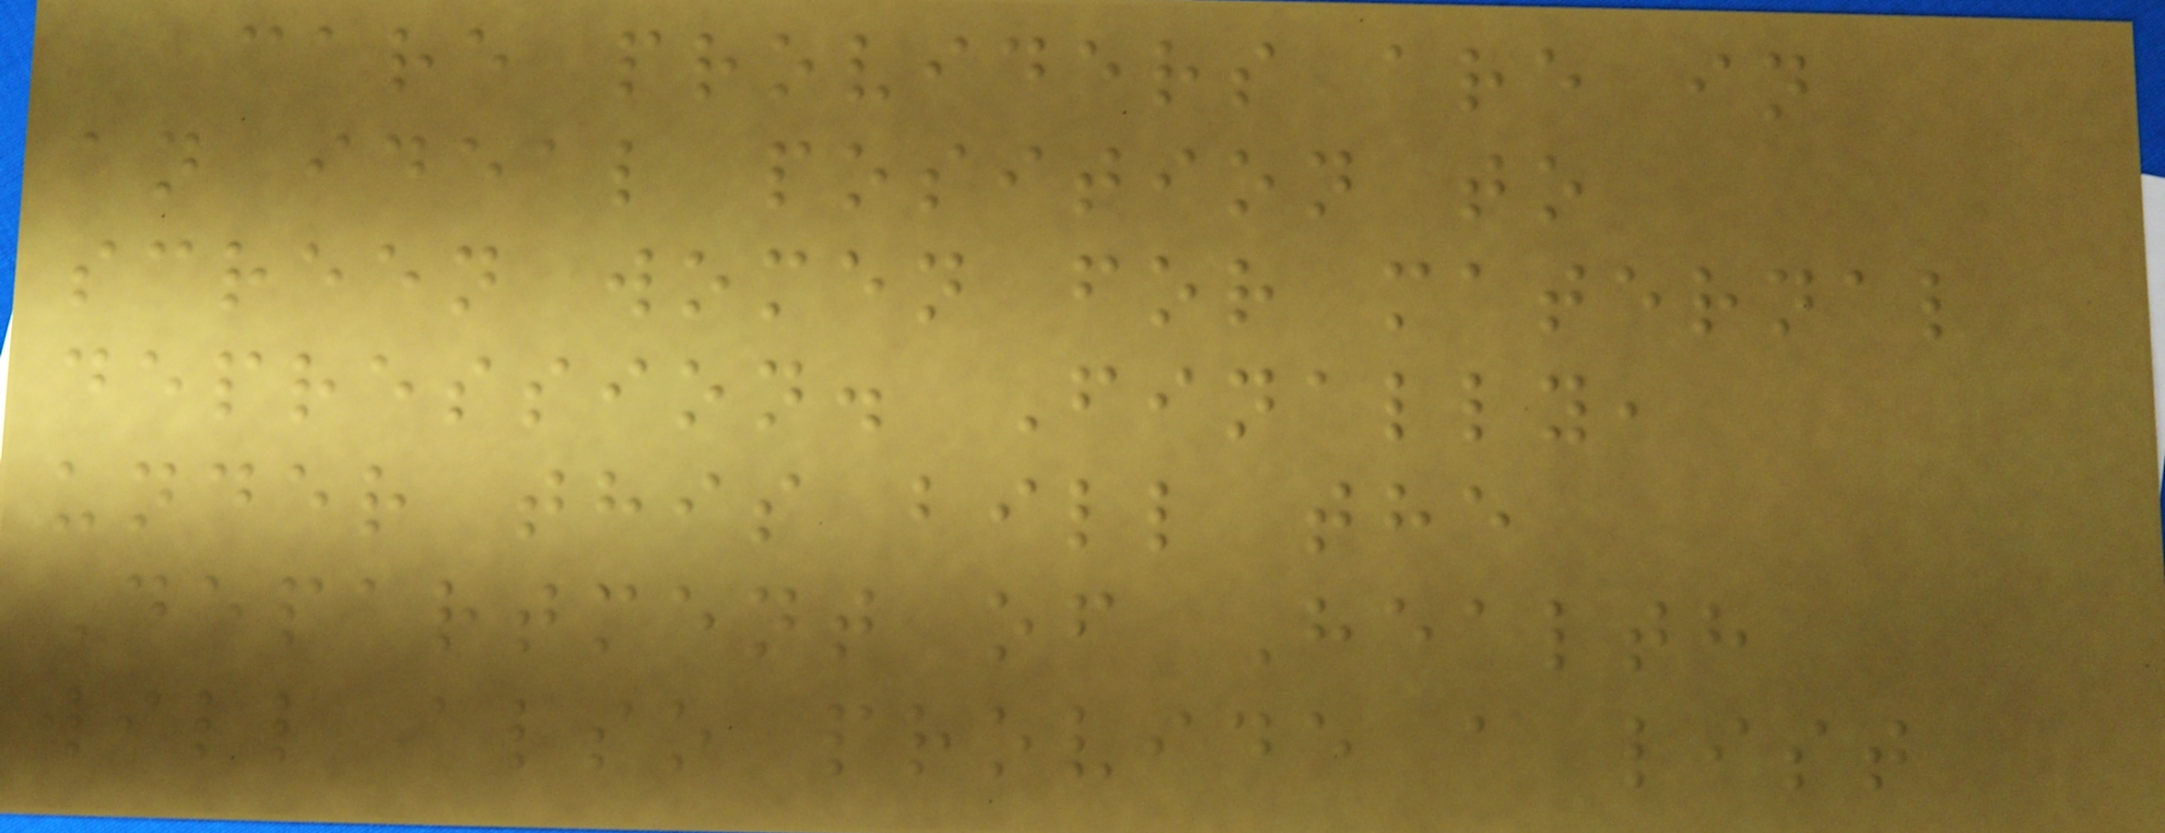care providers are in
an ideal position to
screen women for maternal
depression. Finally,
under this bill the
Department of Health
will also provide a list
